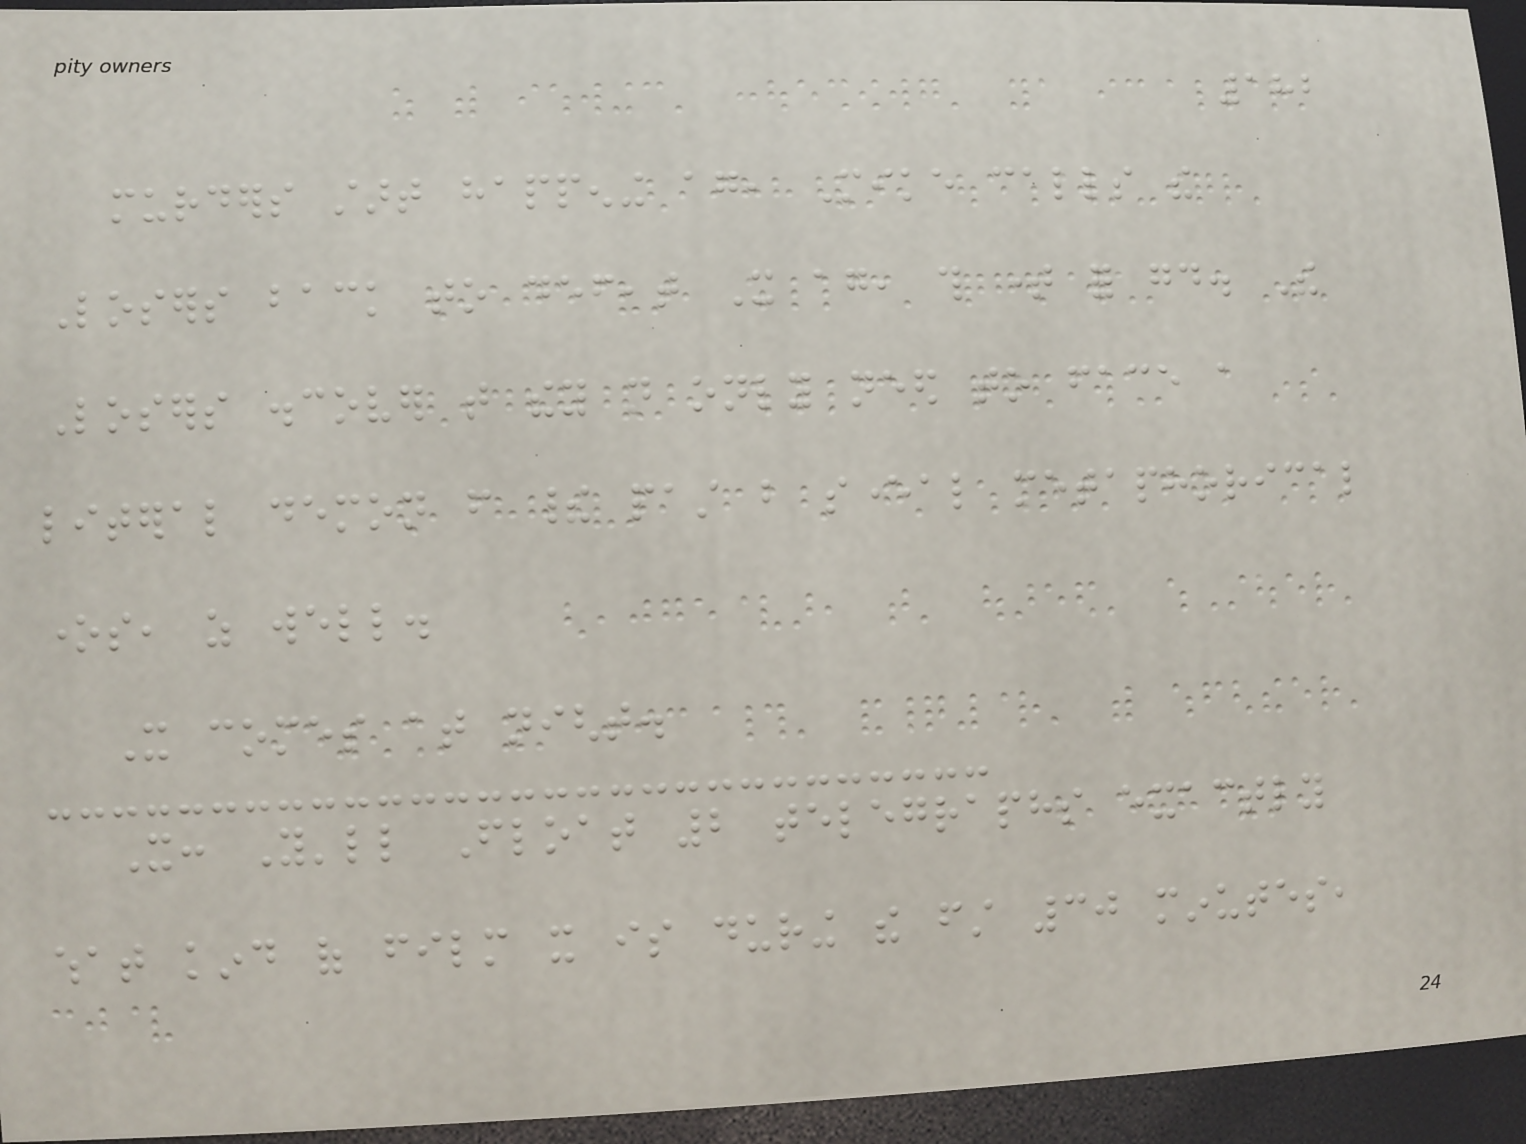182
murders start happening again, Mike calls the
Losers back to defeat It again, this time for good. The
Losers discover that they not only need to face a
literal demon from their past but several metaphorical
ones, as well.
It comes at night.
It: You'll Float 2 telegraphs exactly
what kind of film it is during the first 30 minutes,
